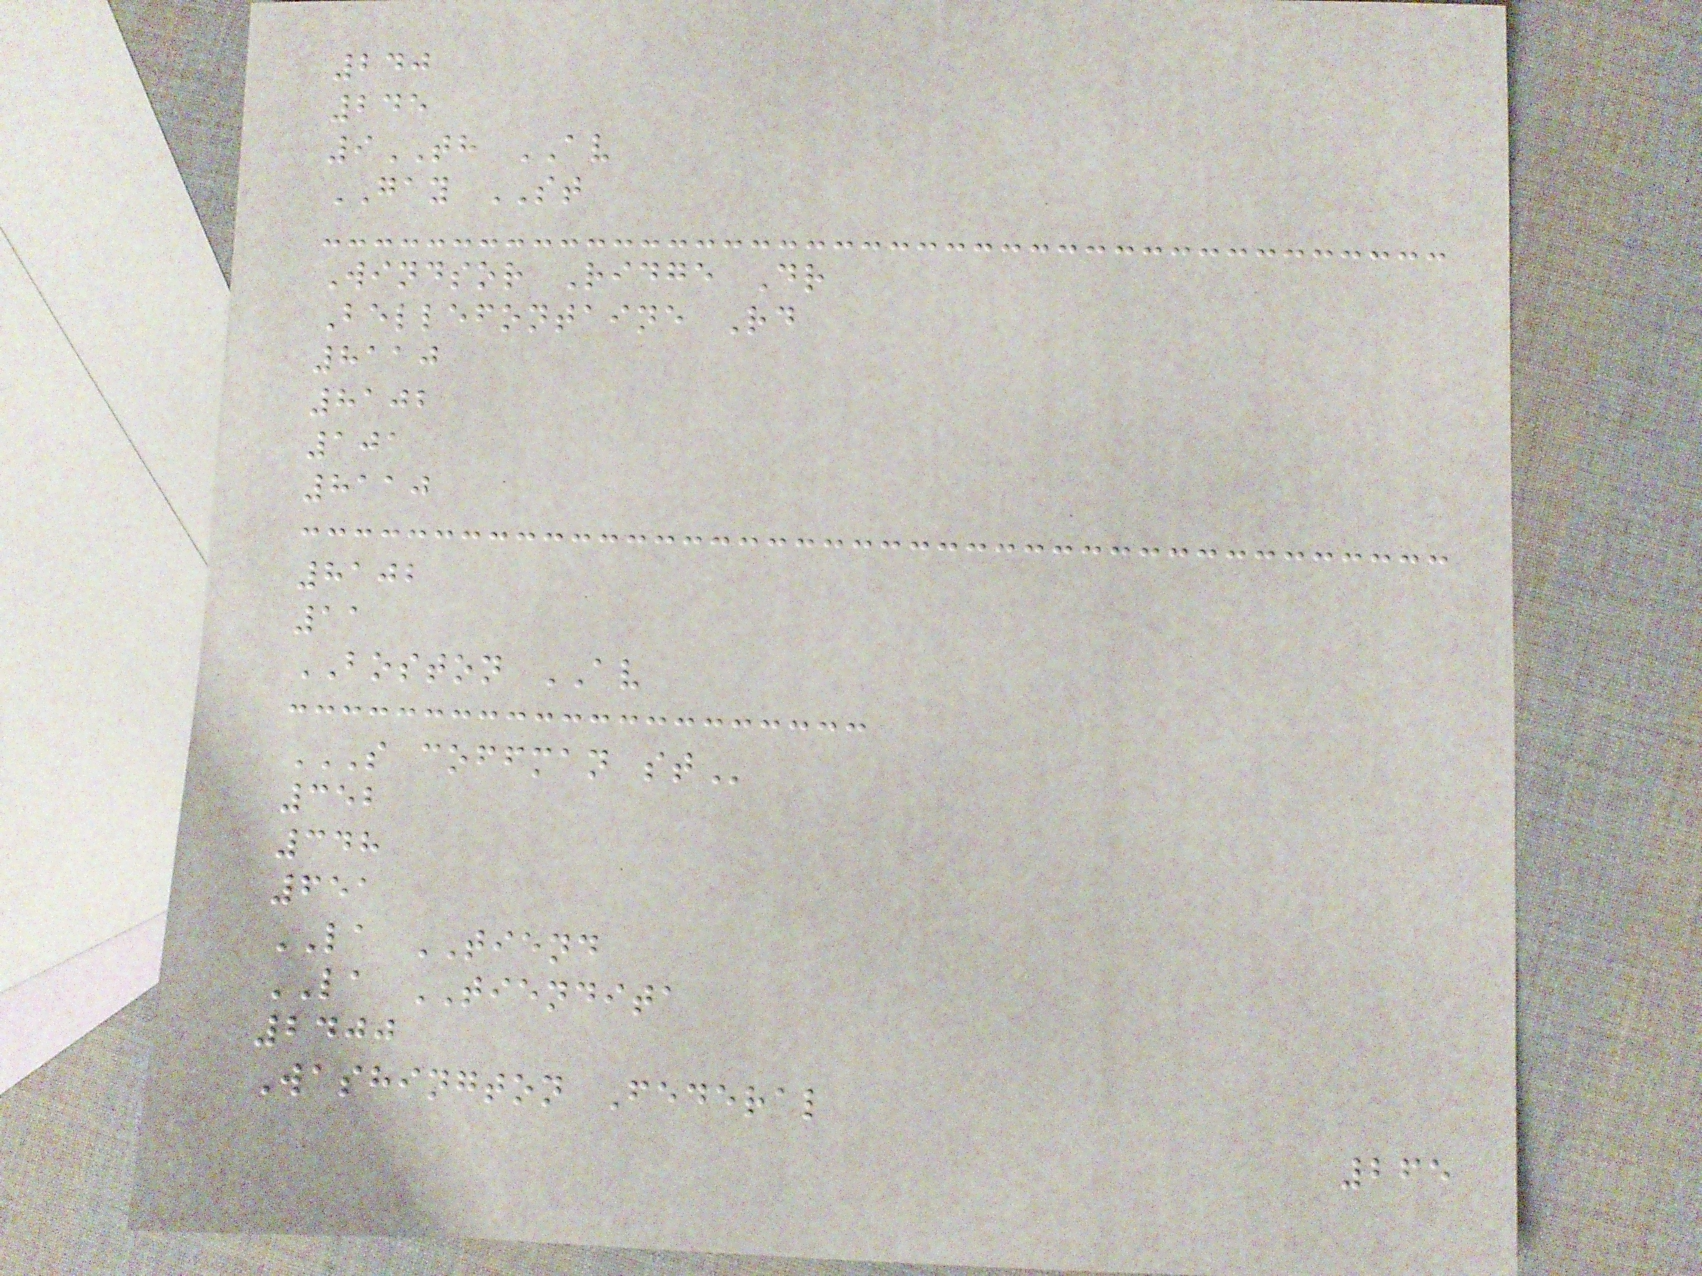240
245
9TH AV
GAY ST
Windsor Ridge Dr
Bellefontaine Rd
8110
8102
101
8110
8102
11
BOSTON AV
S COFFMAN ST
352
348
651
LA TIEND
LA TIENDITA
2400
Washington Federal
265
